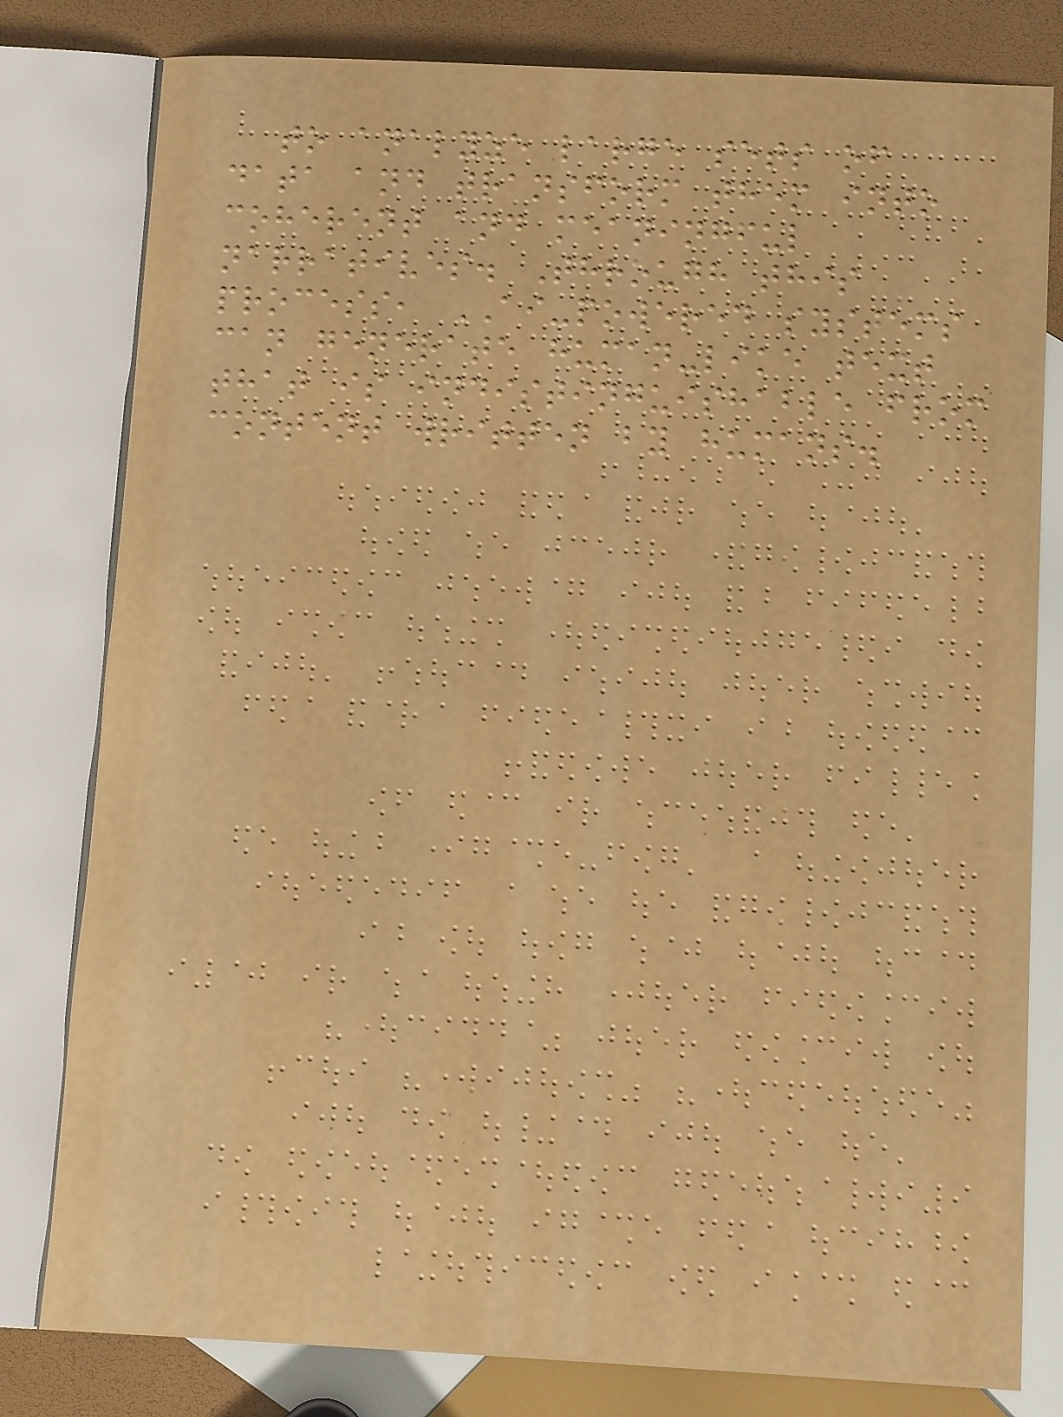to analyze large sets of
data and transform them into
coherent and meaningful
narratives. Through this
process, AI-powered systems
can generate human-like text
that is indistinguishable from
content written by humans.
